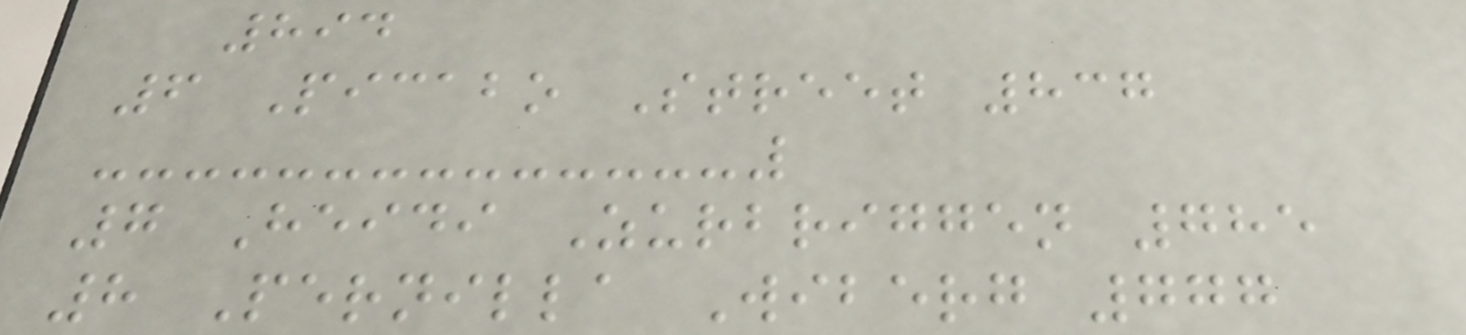894
6 Picabo Street 837
7 Heidi Zurbriggen 785
8 Pernilla Wiberg 777
